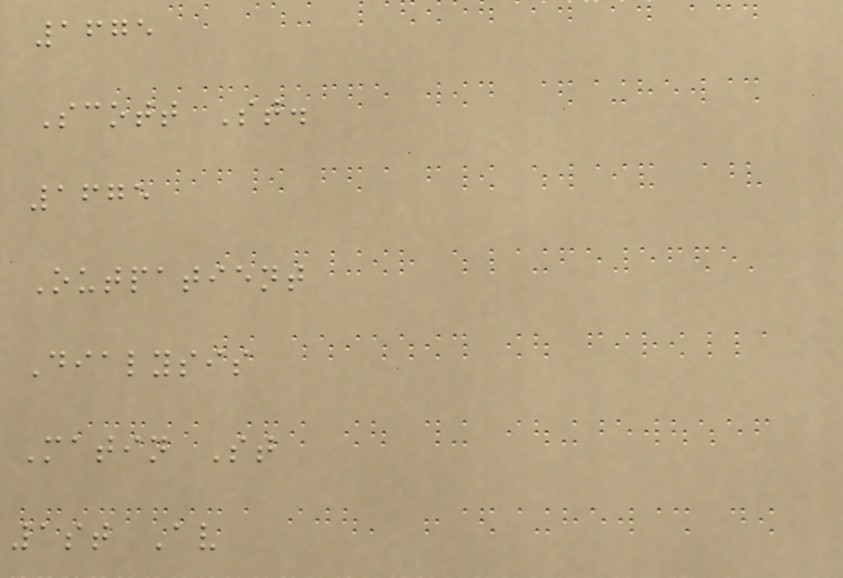1675
Scott St.
1675
Outpatient
Dialysis
Matin St
1st Av
